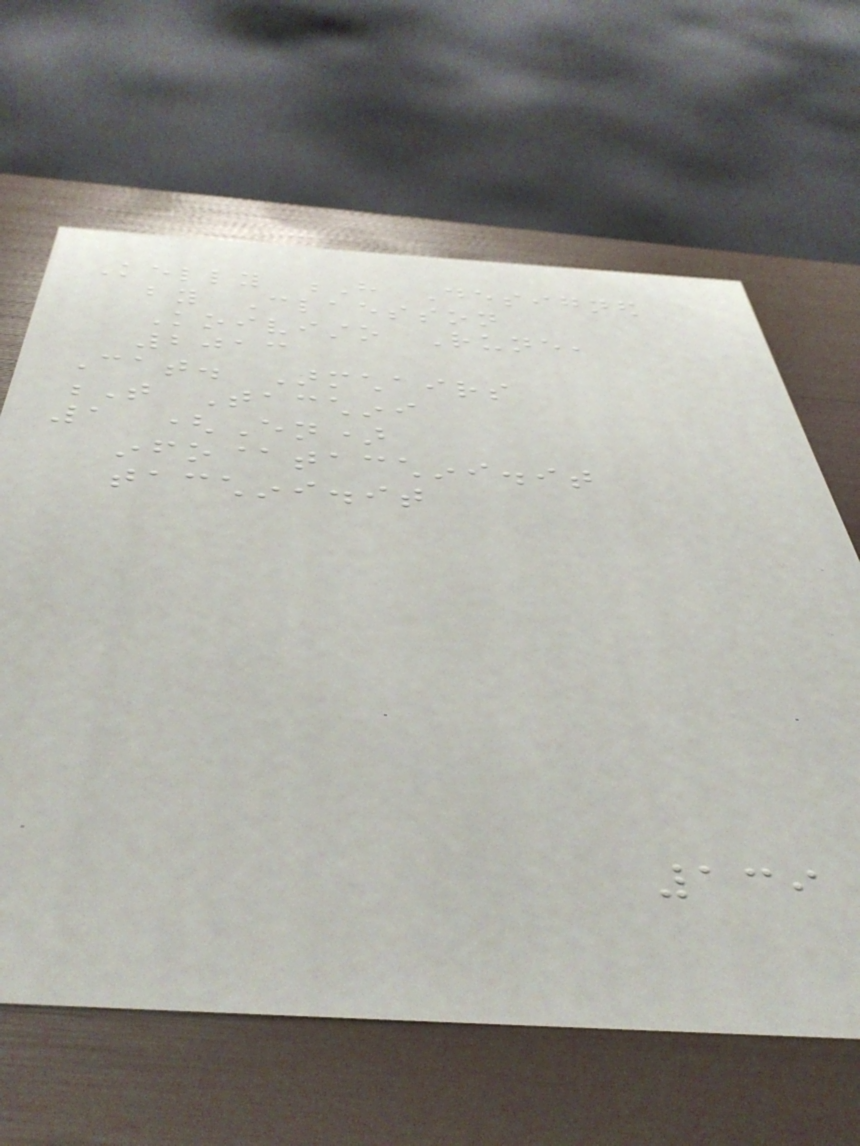Kelly H Designed
by Claesson
Koivisto Rune,
2013
Cat. Armchairs
T Tacchini
1 (En)
info@tacchini.it
tacchini.it
139
